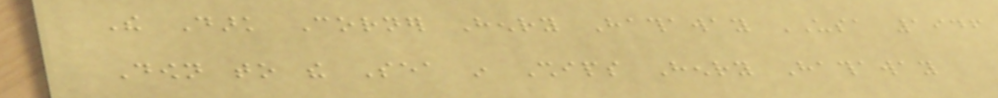The Dark Corner Henry Hathaway USA 1946
Down to the Sea in Ships Henry Hathaway
